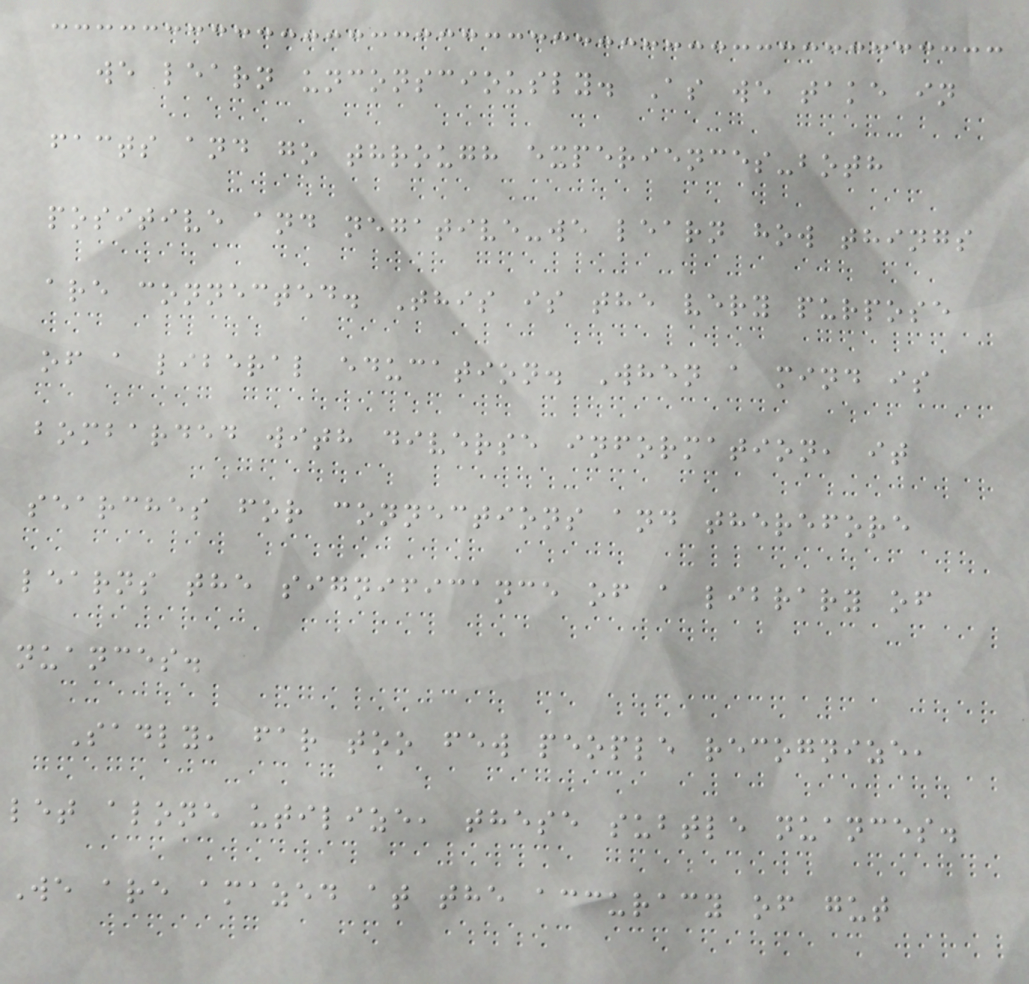we learn unconsciously. As we take in
facts and go through experiences-both
positive and negative-we learn how things
are connected. This is the very purpose
of a liberal education. When a mind is
bombarded with diverse information, it
searches for connections and therefore
learns the significance of a library of
nuances.
Sadly, far too few people recognize,
let alone utilize, these subtle nuances.
We are amazed at the accuracy of gut
